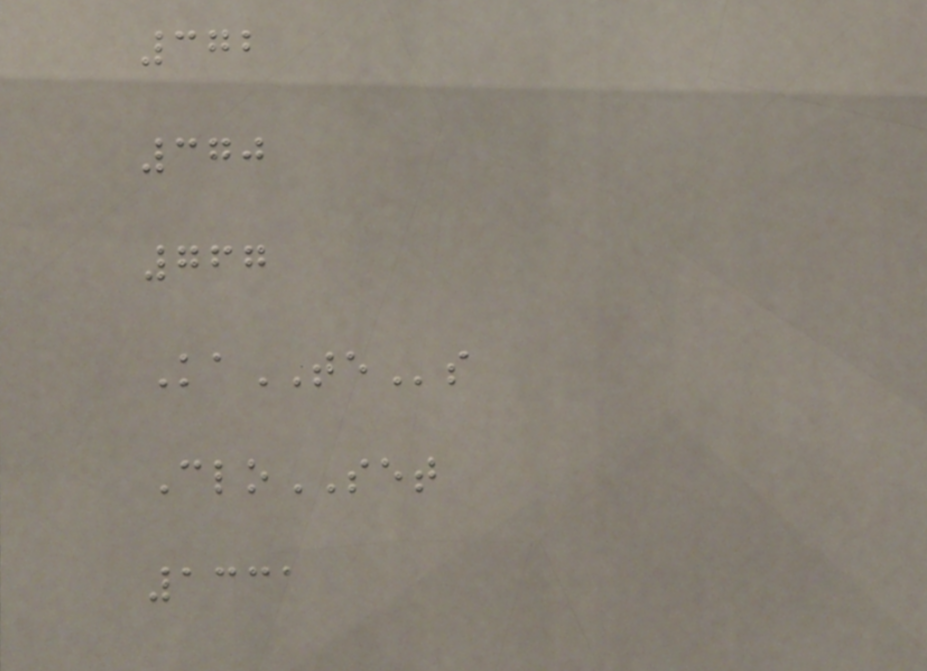372
370
767
KaTEs
CloSET
1331
